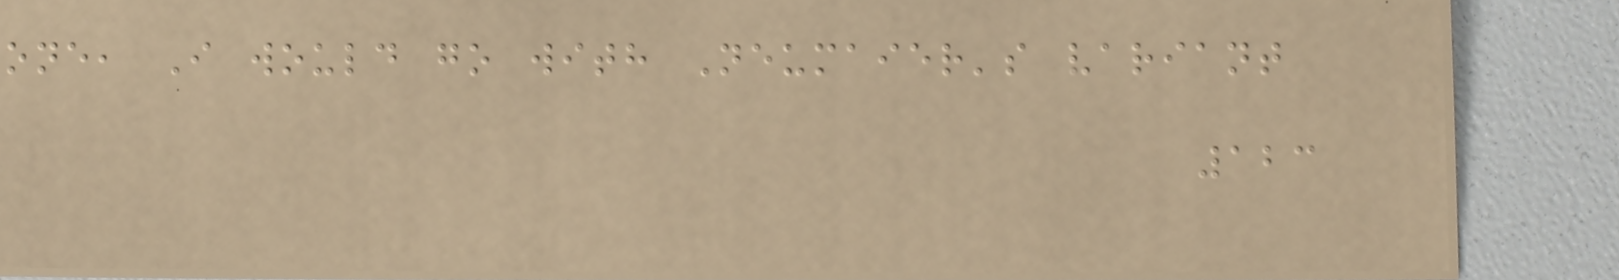one, I would go with Neumaier's variant
123
